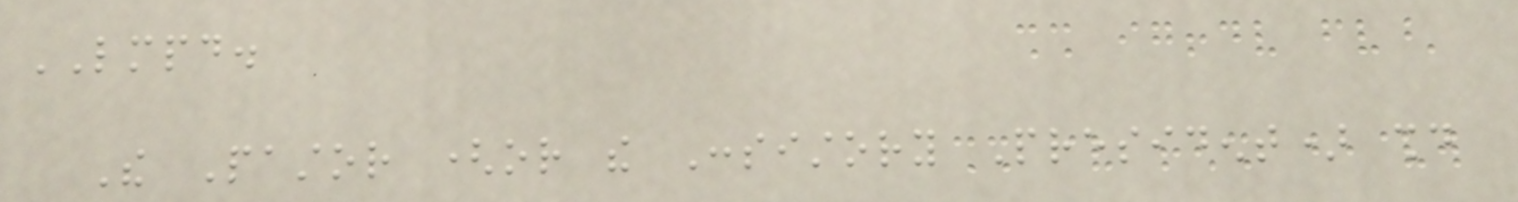LMPD.
The Pastor (or the Consistory President) should
